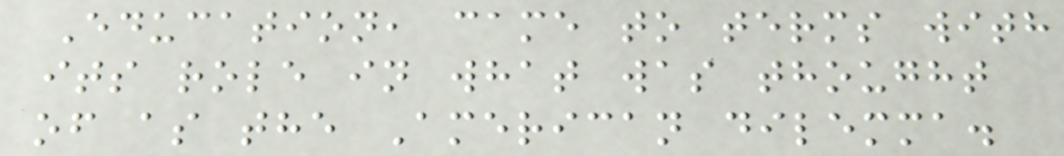Education, came to terms with
its role in what was thought
of as the American dilemma.
